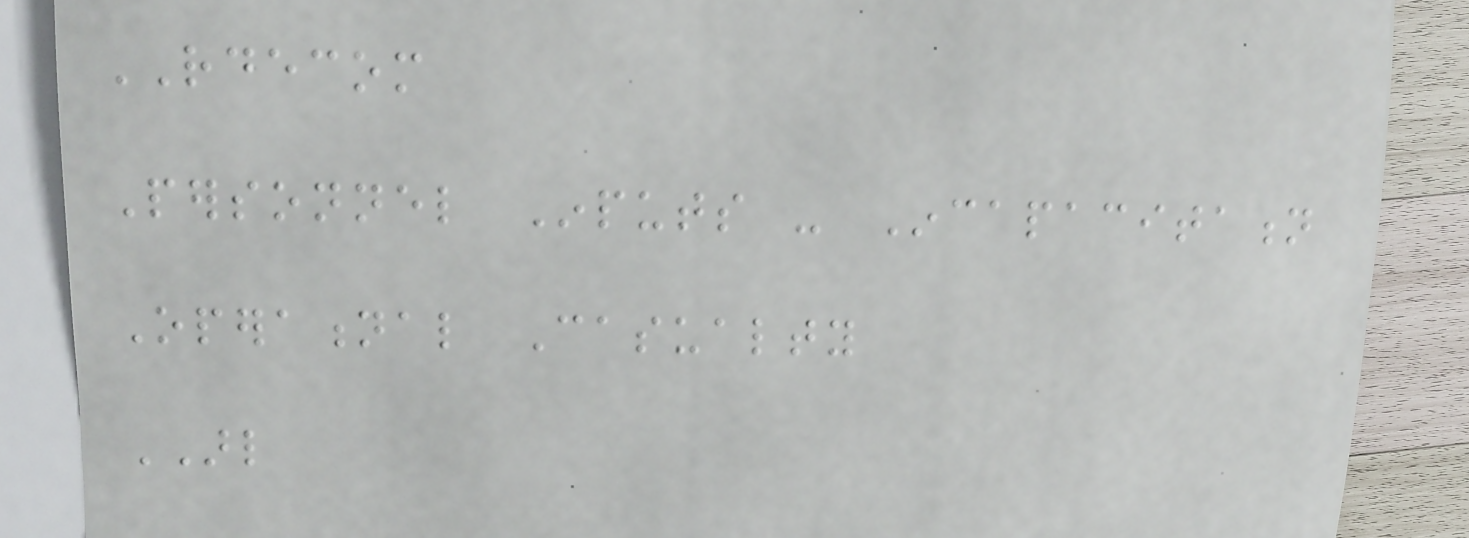RDECOM
Personnel Inputs - Incapacitation
Operational Casualty
ARL
